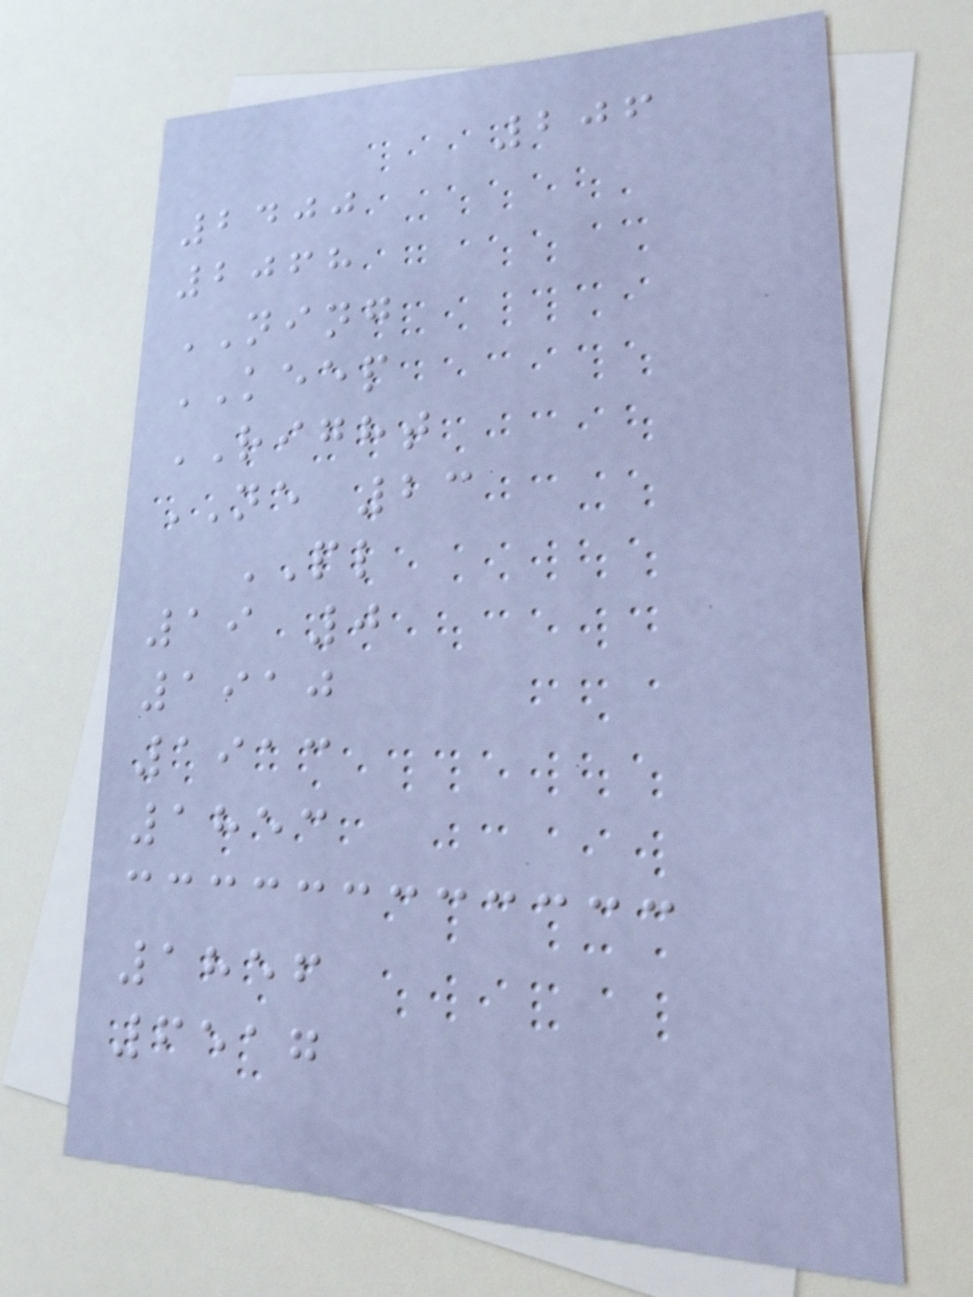206
2400
2068
NING
KEEP
RIGHT
NE 23
PL
19 0
1910
1913
1853
1856
6517
